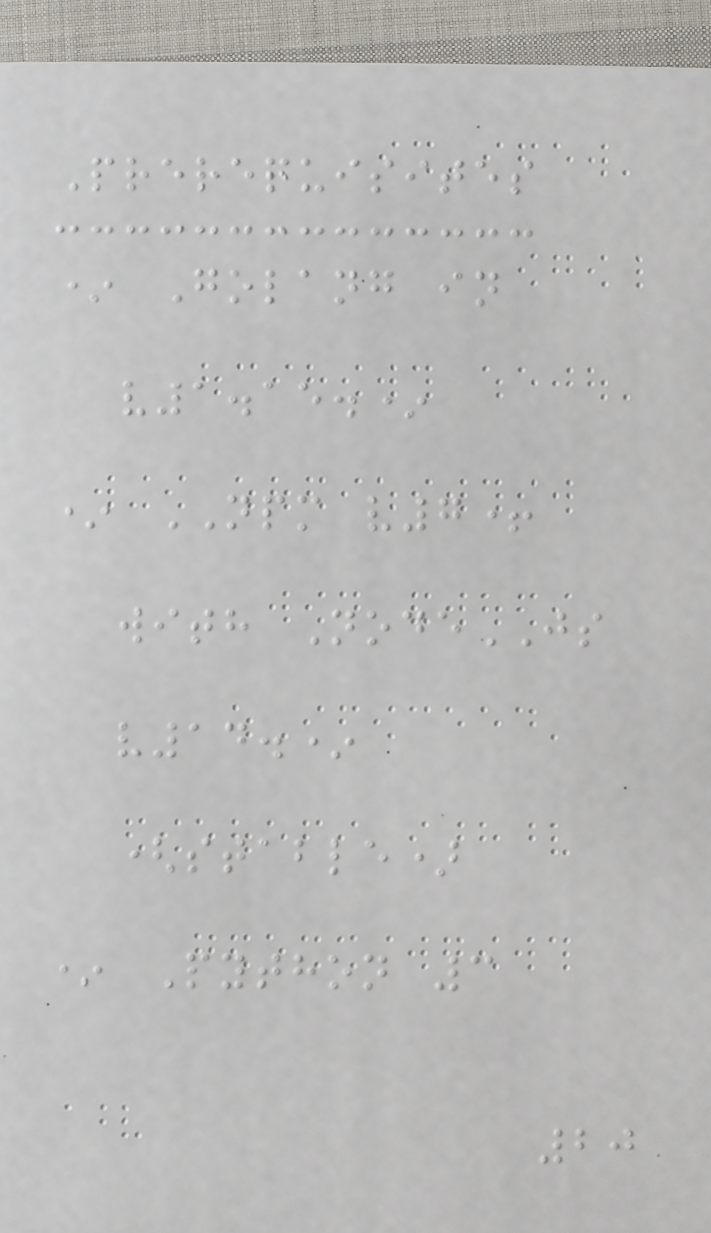Prerequisites
* Golang in
v1.15.*
* NPM v7+
with NodeJS
v14.*
(stable)
* Python 3
20
